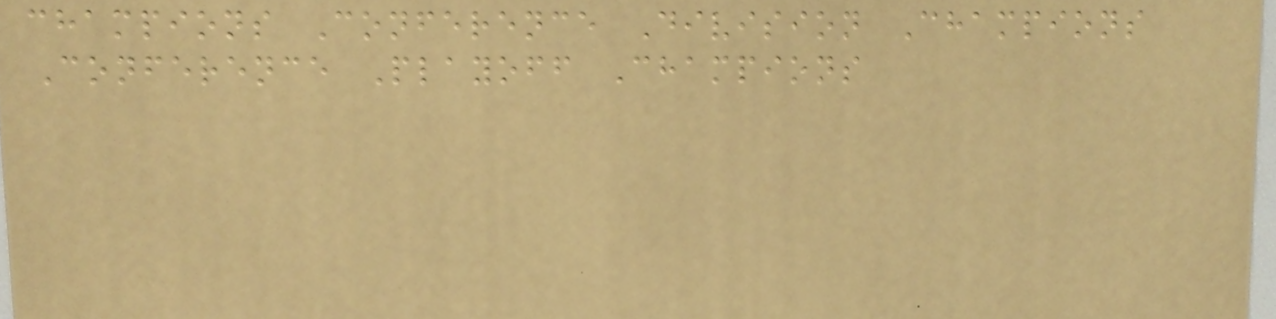champions Conference Division Champions
Conference Playoff Champions
